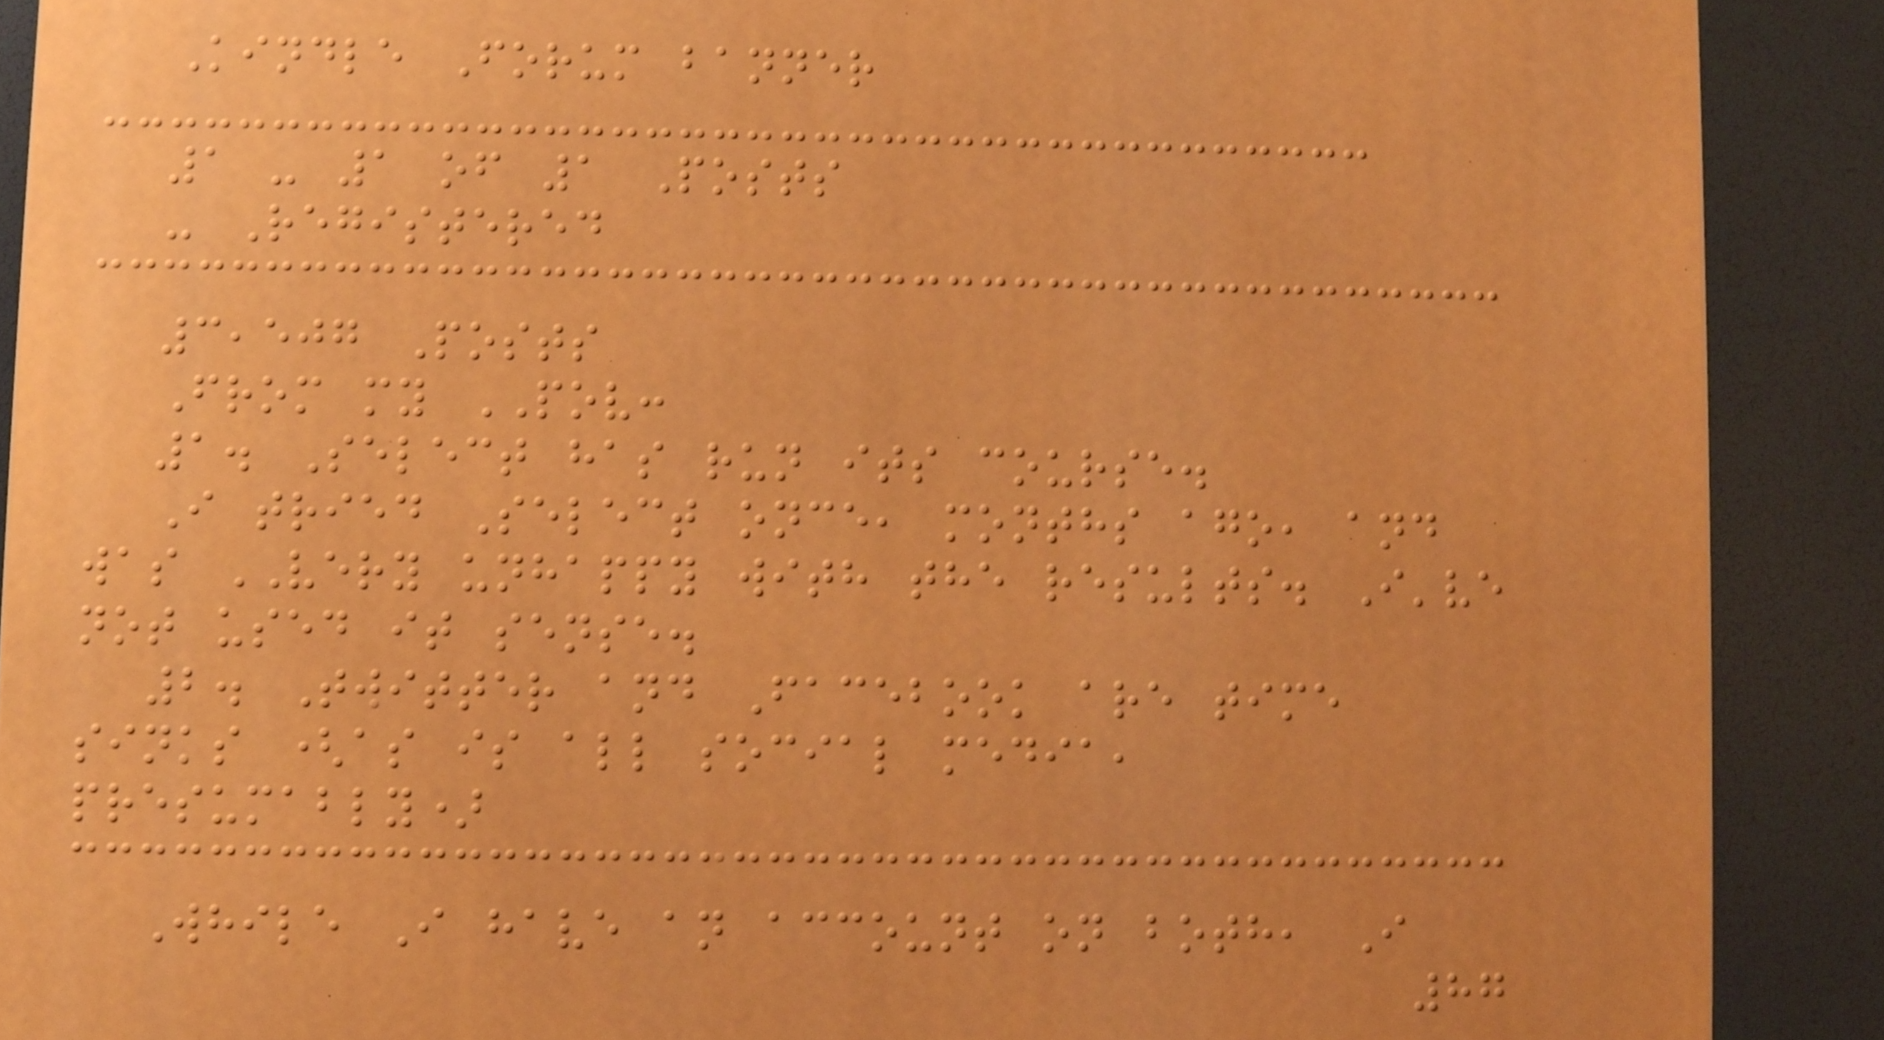Kindle Forum banner
1 - 1 of 1 Posts
- Registered
3,507 Posts
From my POV:
1. Select has run its course.
I tried Select once, months ago, and
was VERY unhappy with the results. I've
not used it sense.
2. Twitter and Facebook are time
sinks (as is all social media,
presumably)
While I have an account on both, I
87
